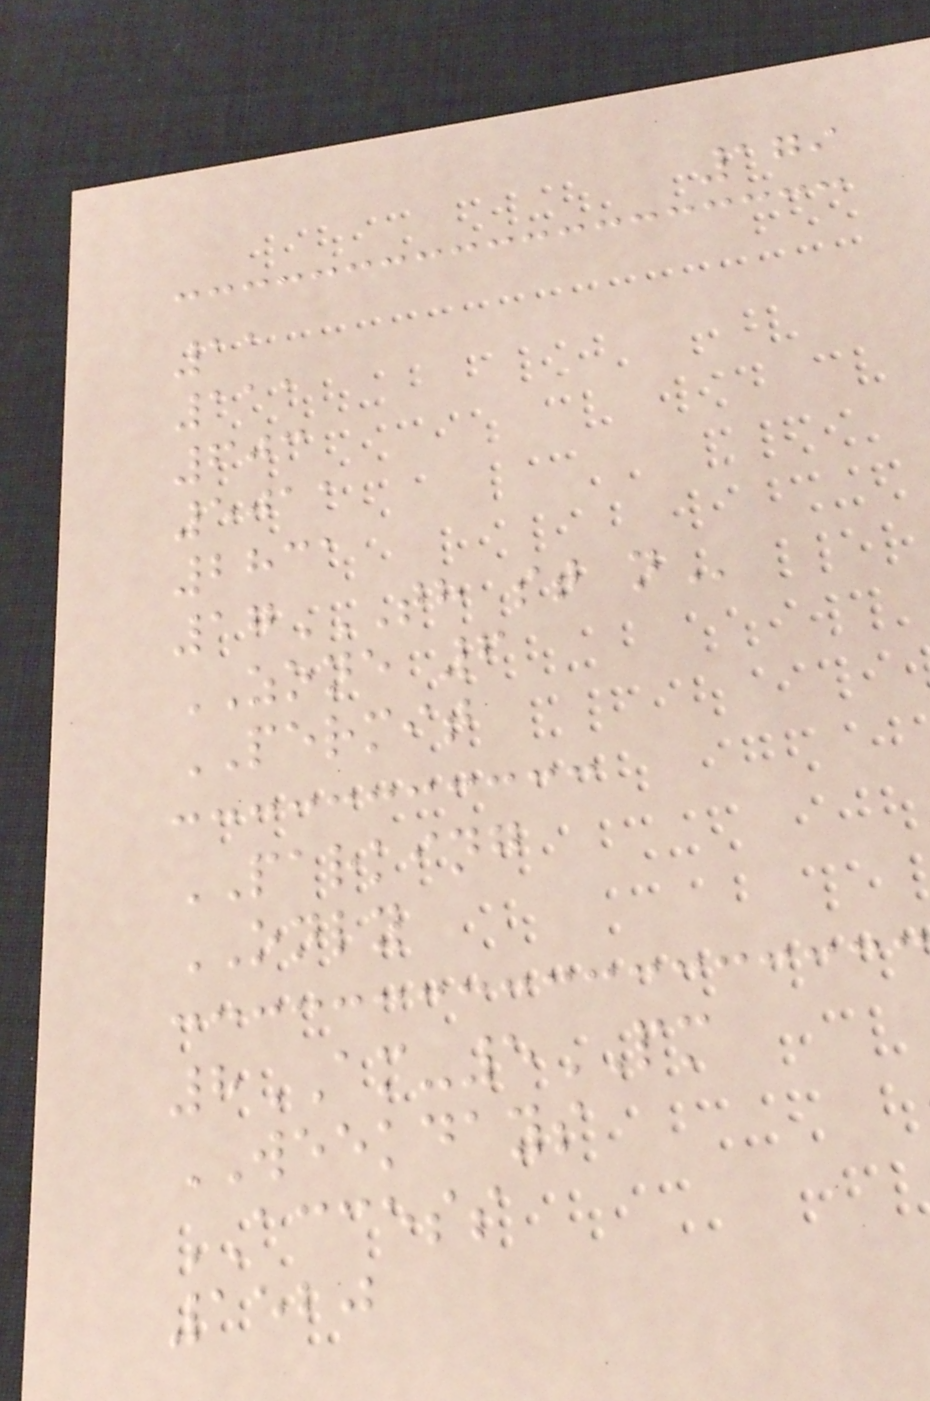179
11
111
603
5011
2831
17TH ST N
ZONE 6
PERMIT
PARKING
ONLY
8AM-5PM
WEEKDAYS
ACCESS
1520
